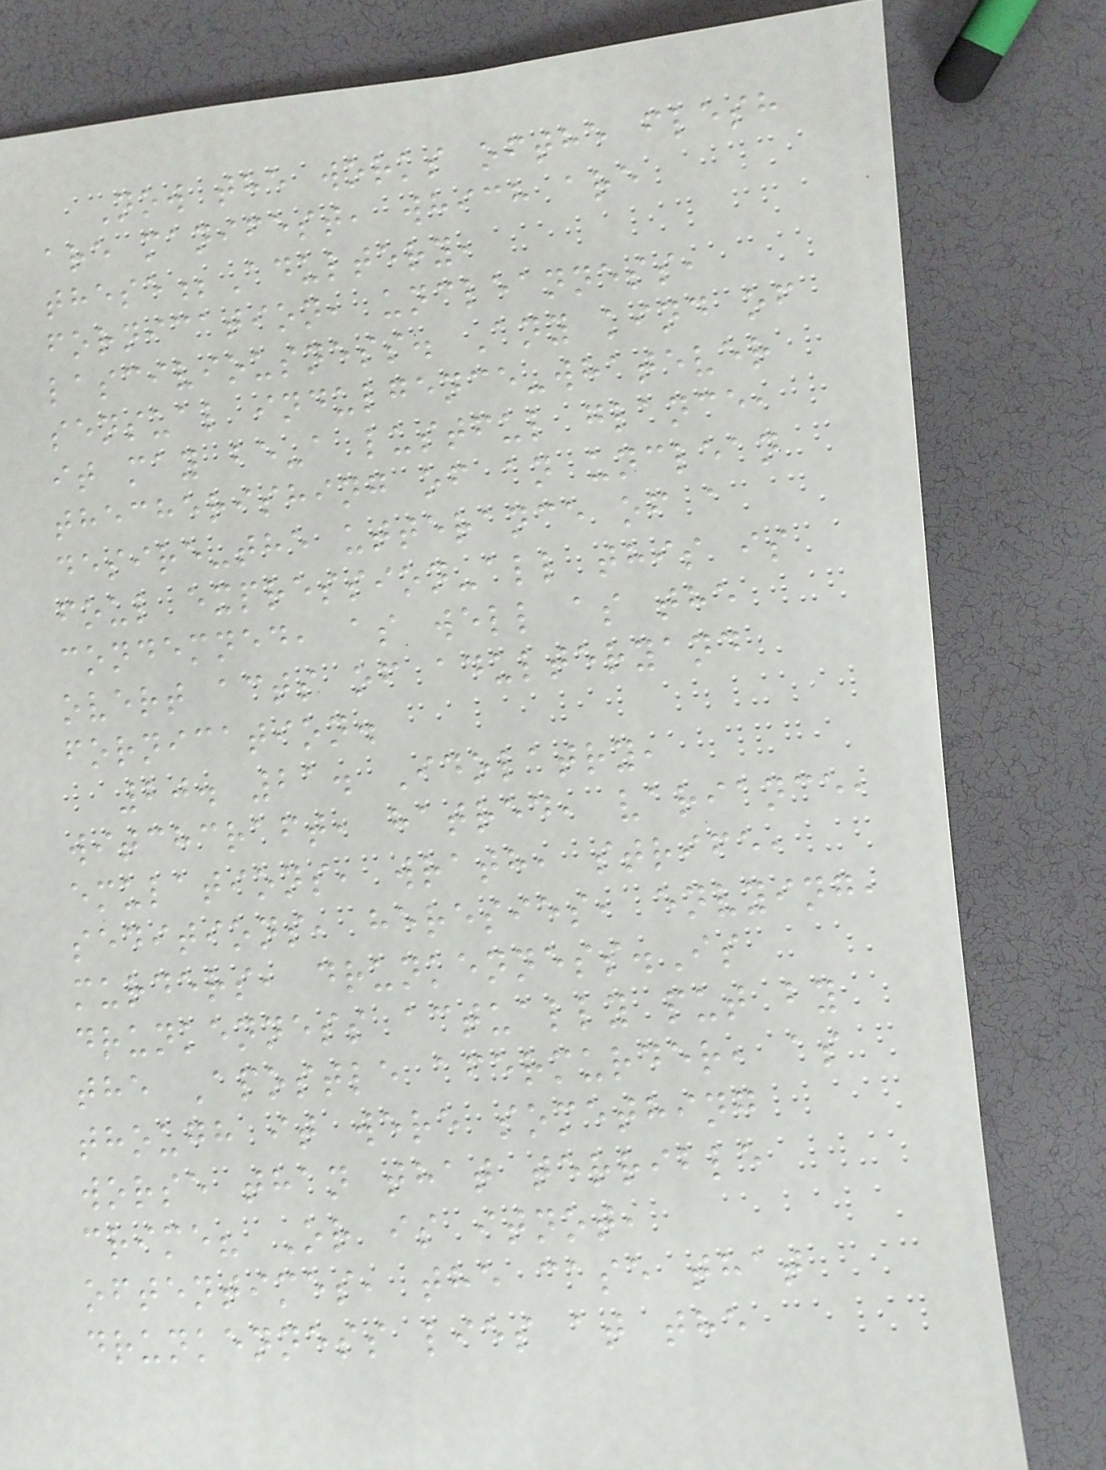Now the works ofthe flesh
are manifest, which are
these;Adultery,
fornication, uncleanness,
lasciviousness. Any kind of
sensual indulgence-whatever
it may be-a lustful glance,
thecherishing of an unclean
desire-the utterance of a
foul expression-all this is
condemned, as well as the
overt acts of adulteryand
fornication.
20. 21. Idolatry,
witchcraft, hatred, variance,
emulations, wrath, strife,
seditions, heresies, envying,
murders, drunkenness.Is
drunkenness actually put by
the Apostle afermurder, as
though it were something
worse than that terrible
crime? Or is itnot,
oftentimes, the case that
drunkenness lies at the
